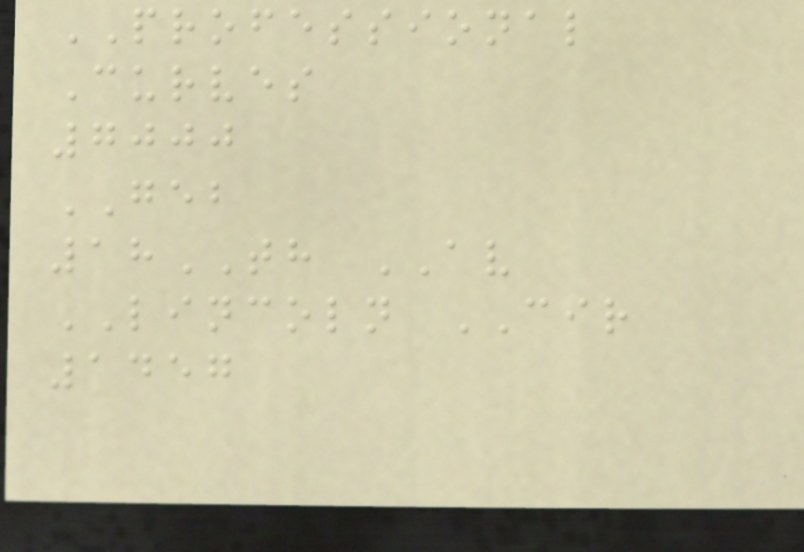PROFESSIONAL
Curves
7000
GEB
18TH AV
LINCOLN CIR
1457
